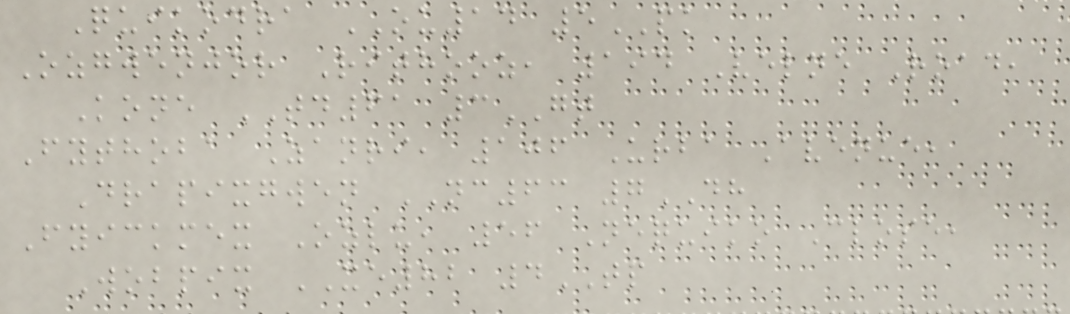Quikodra OU14 5PK
Ozgwenjor Rithooz, 194 Velne Road,
Kone TD61 3GT
Fythoba Zanri, 106 Urba Avenue,
Drapixgwen NC63 7DH
Fyickmex Ozlu, 56 Nequiko Close,
Wobpix XE82 4TP
